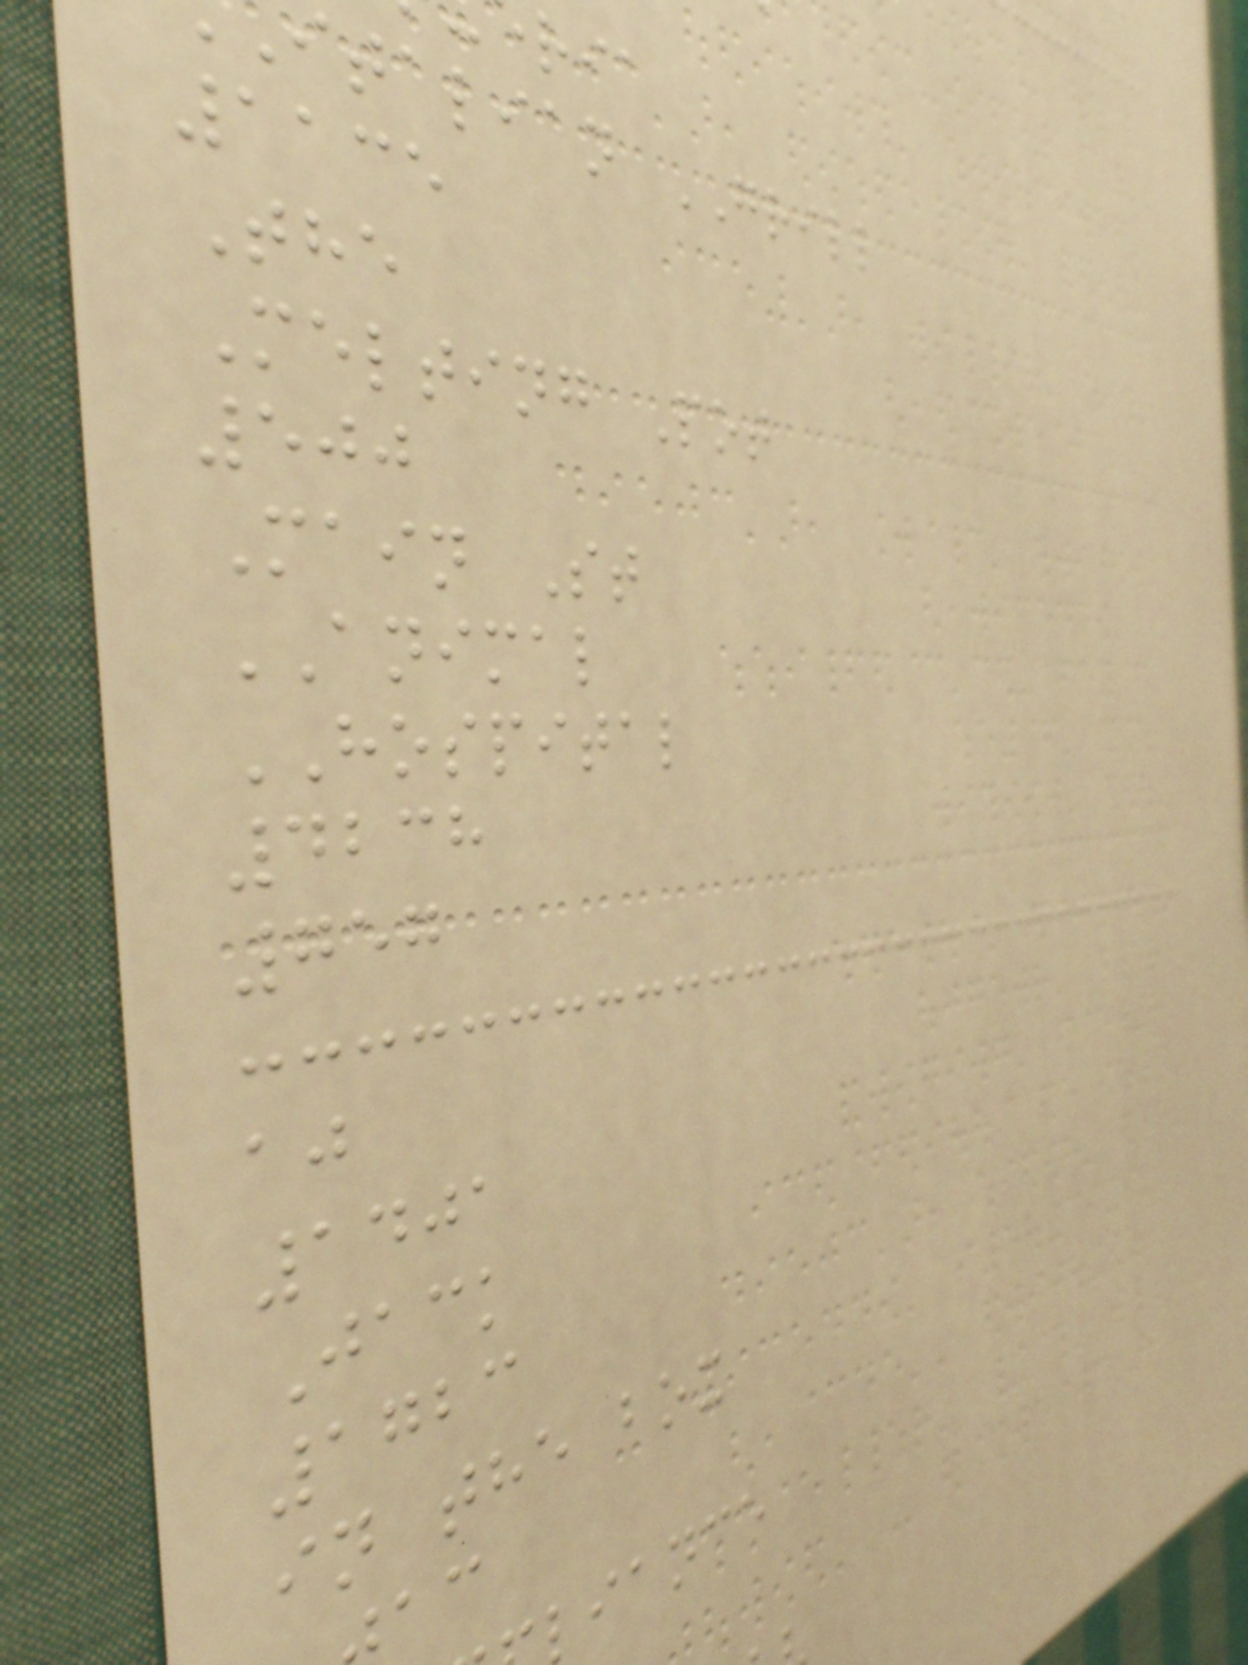italian GRILL
1135
The
Melting Pot
500
Main St
ANIMAL
HOSPITAL
4238
757
aj
1401
Jack
1723
in the box
iance
